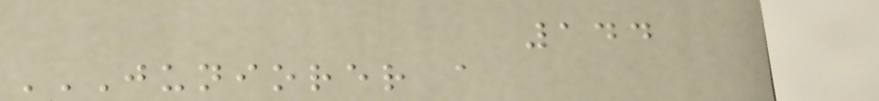144
JUNIORER A
